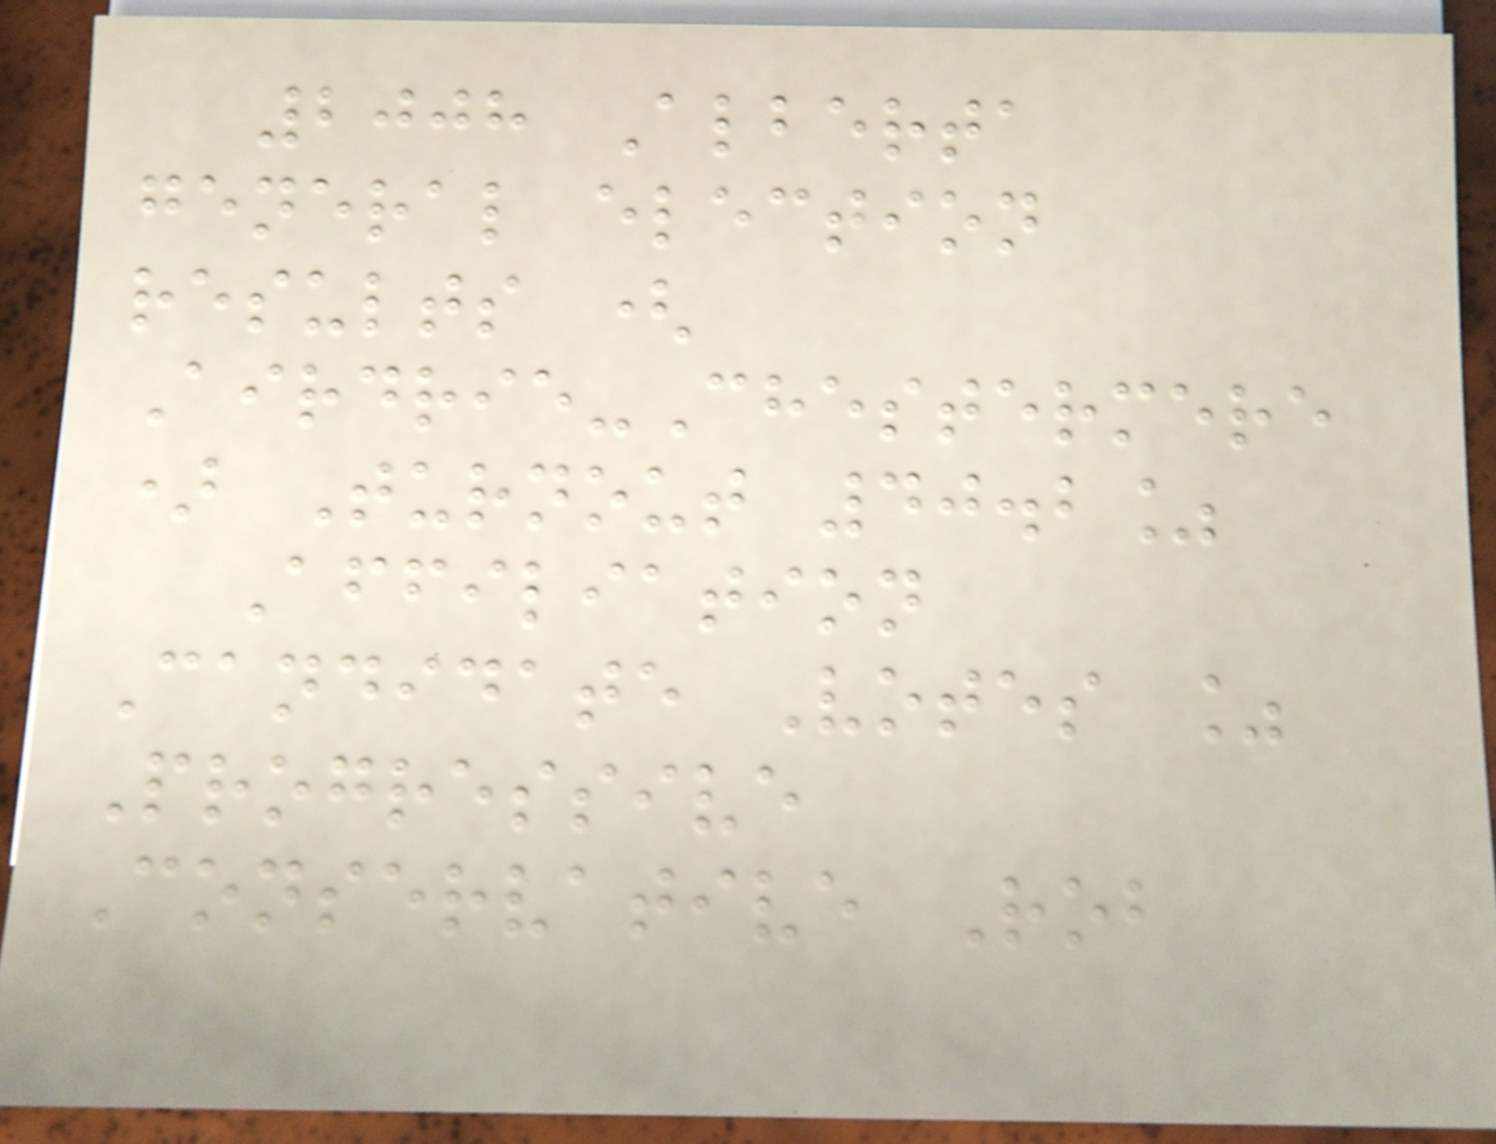2008 Alberta
general election
results (
Airdrie-Chestermere
) Turnout 40.2%
Affiliation
Candidate Votes %
Progressive
Conservative Rob
